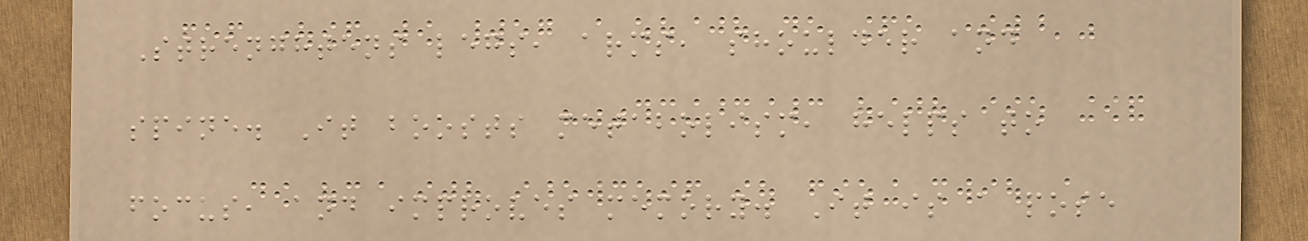Strenghtens legs, arms, shoulder and
spine. It boosts metabolism, helps to
focus, and improves memory. It is a pose
